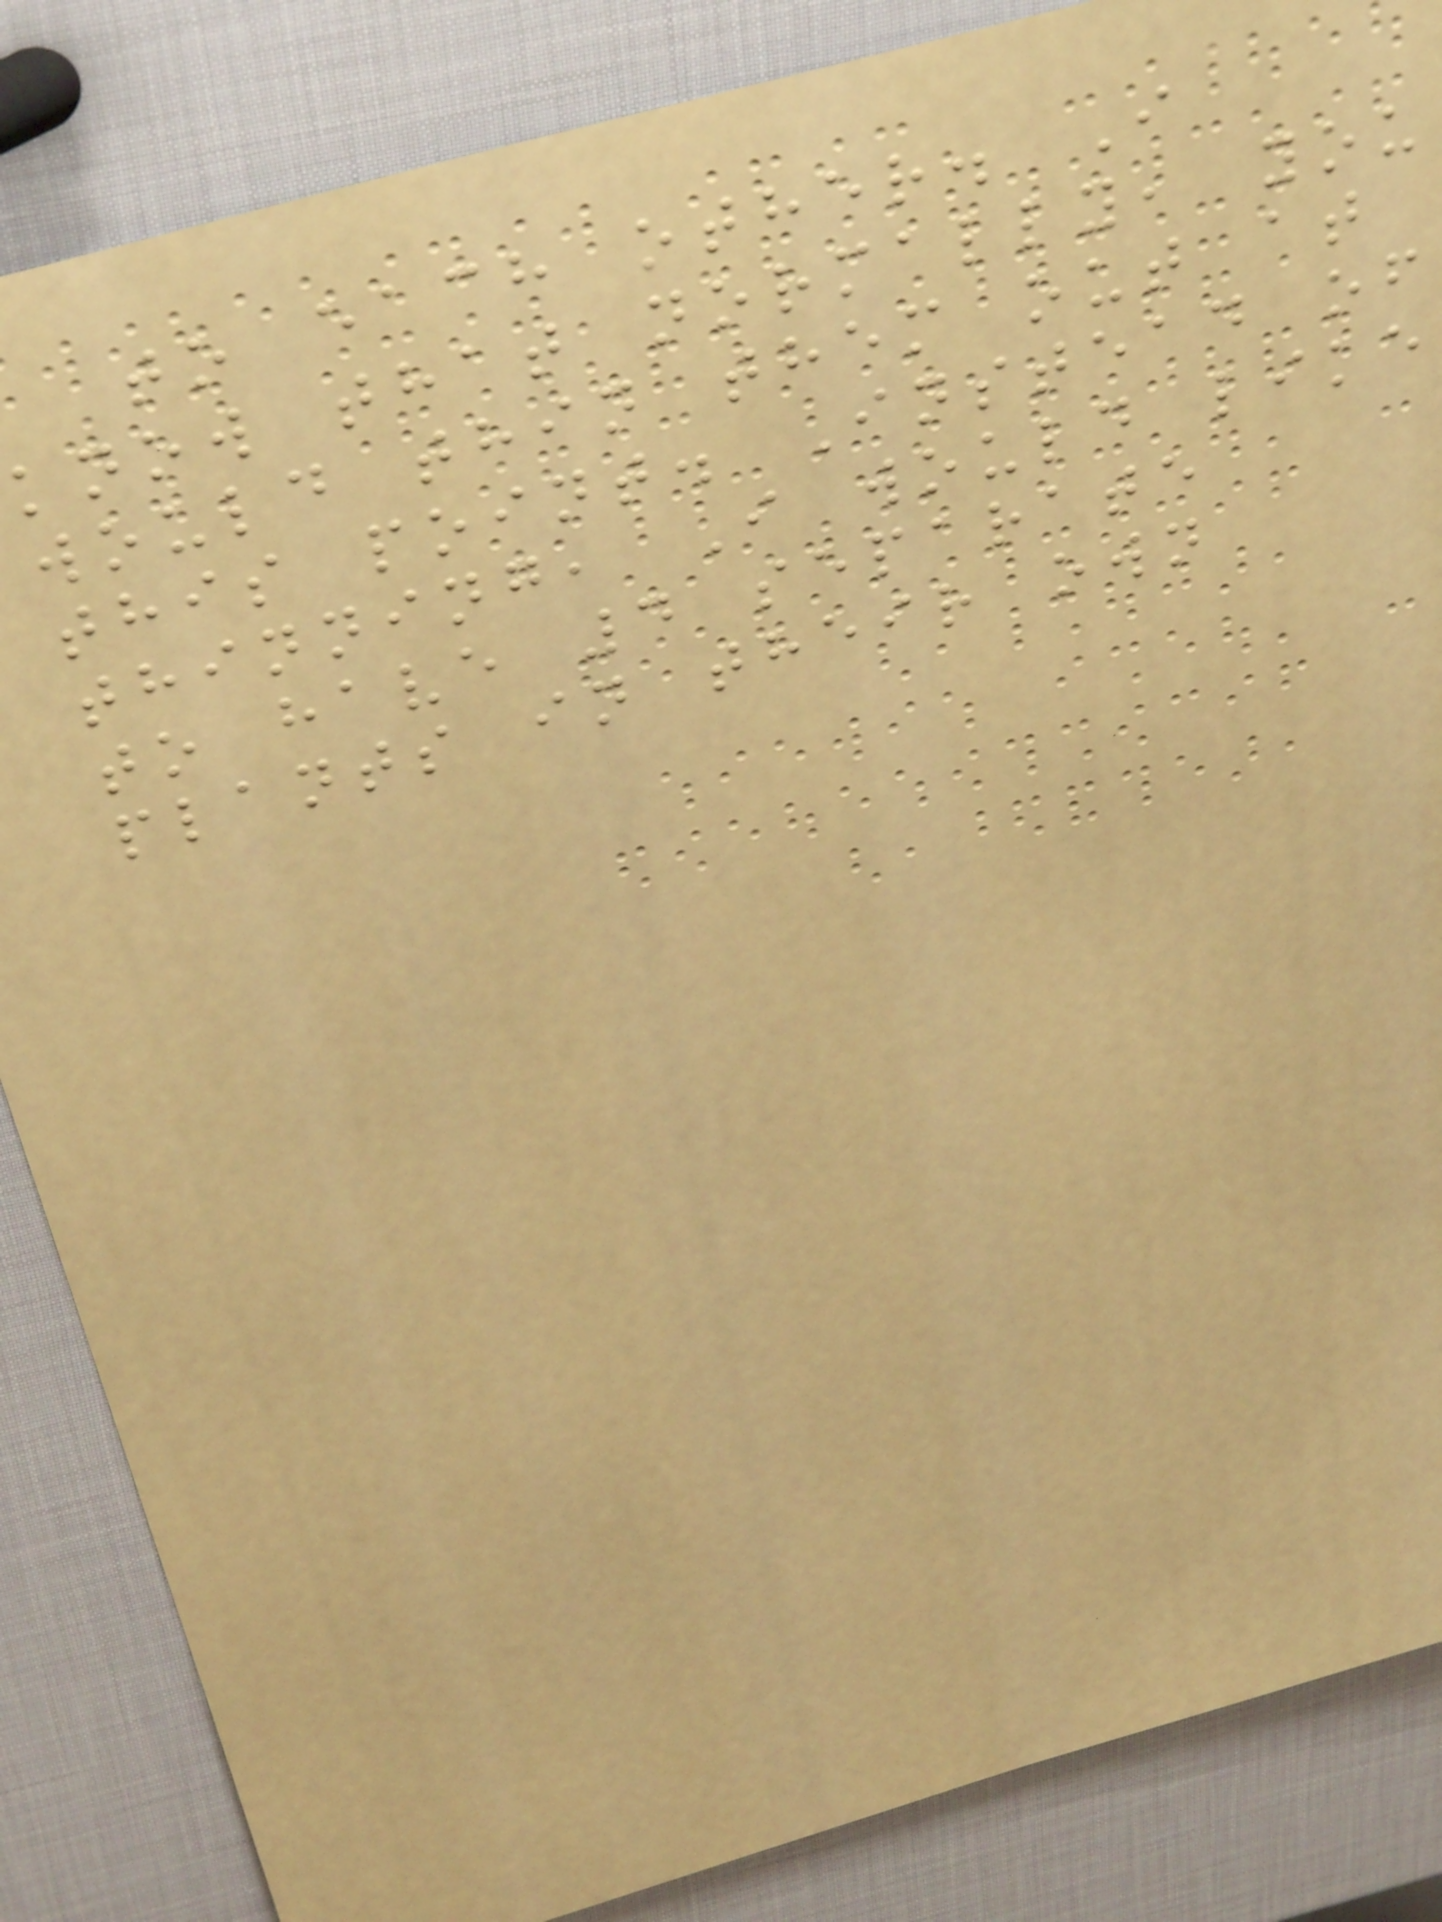to each other. I
know that normally, you
would thin them out at
this point. Instead of
thinning, I would like
to have 4 separate
plants in their own
